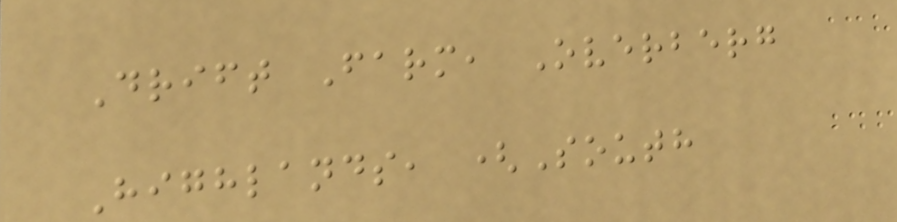Drift Farm, Overberg
Highlands, (South
